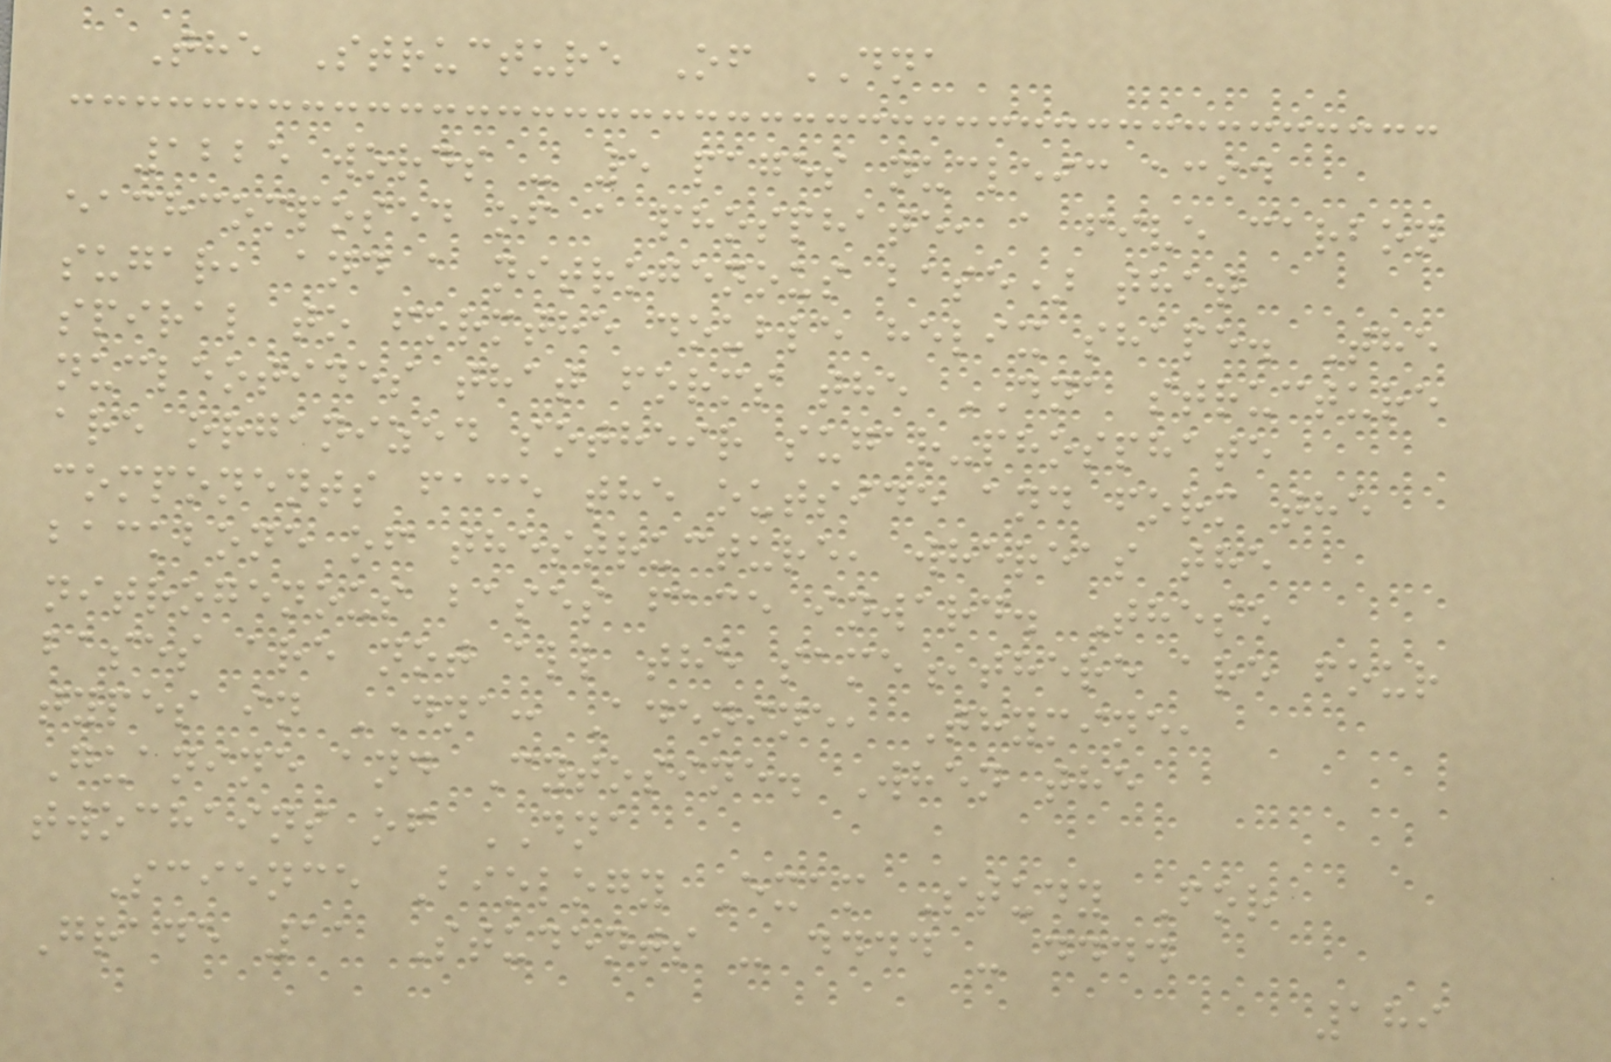The Structure Of DNA
1225 words - 5 pages nucleic acid
eachcomposed of a phosphate, a five carbon
sugar, and a nitrogenous base) that
spiral to formthe double helix shape. The
nucleotides that forms the DNA structure
are organized sotheir sugar-phosphate
components face the outside and form the
backbone of thestructure, whereas the
nitrogenous bases face inward. These
bases are not all the same,there are four
types in DNA: Adenine, Thymine,
Guanine and Cytosine. When the
twochains of DNA
Science Biology Exam Study For
Grade 11 Students - dddd - dddd
189
